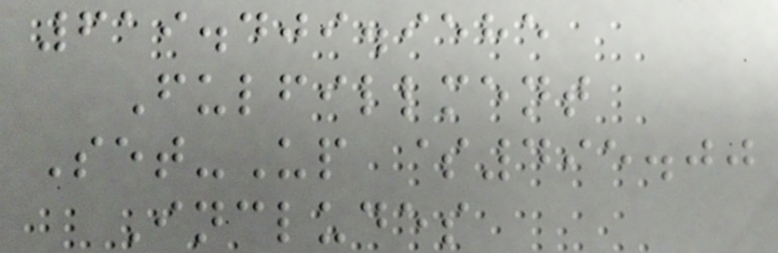619.409.9585
Fulfillment
Set-Up $495.00
Includes
